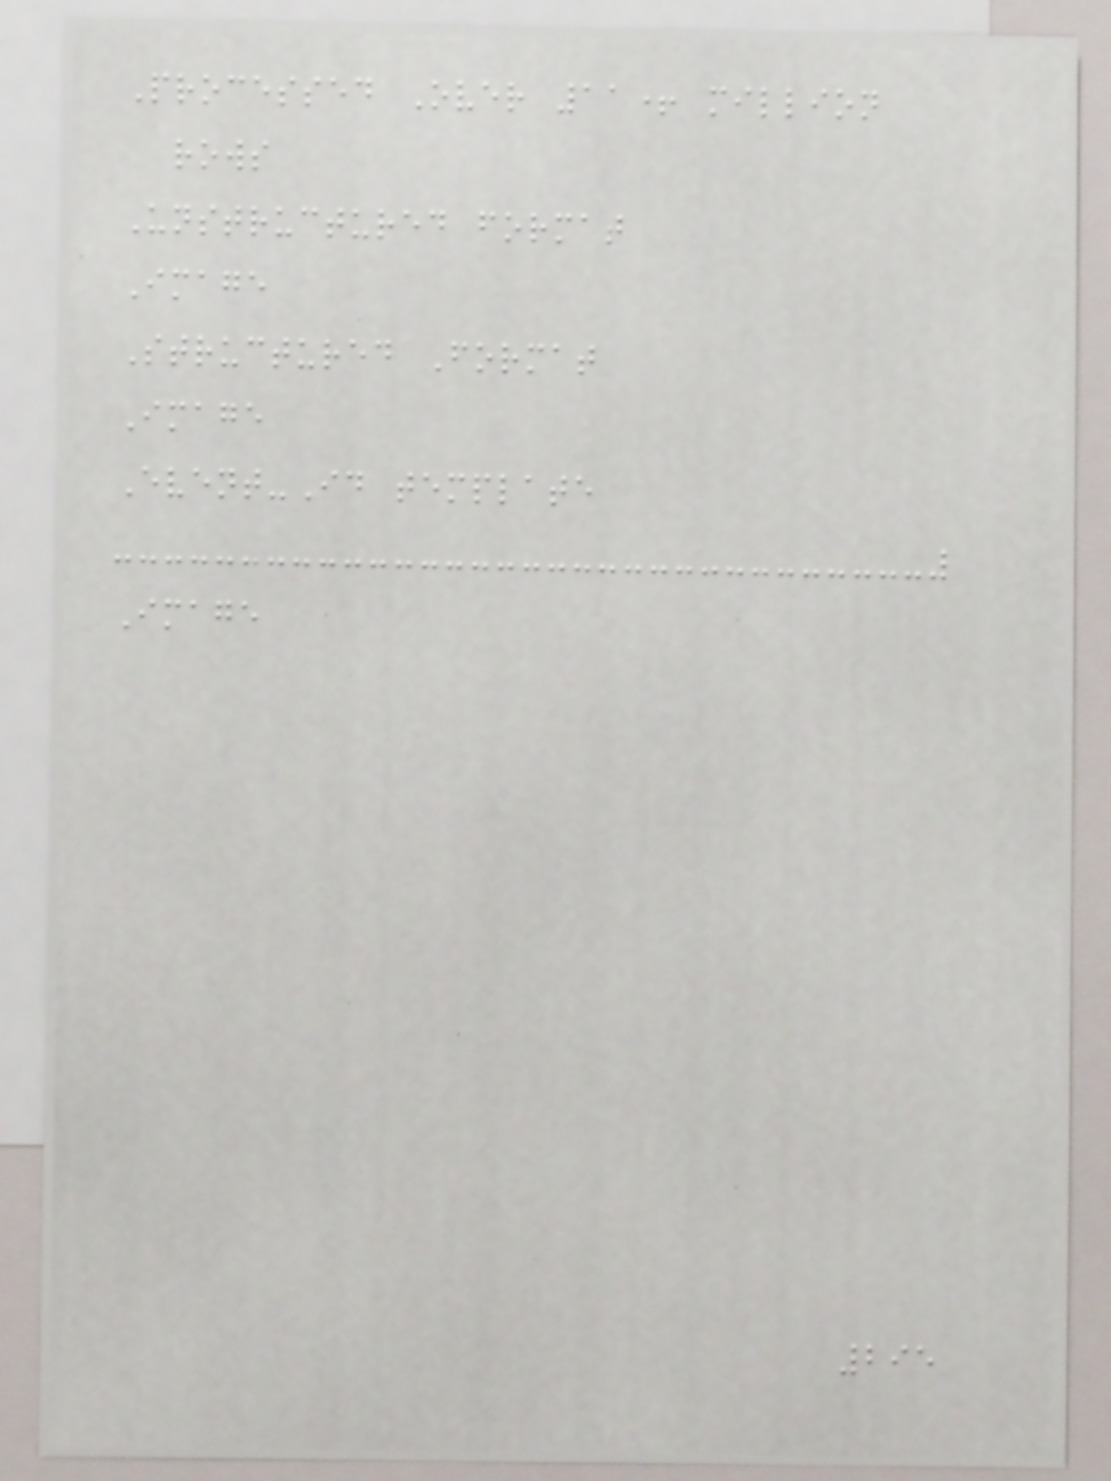Processed Over 11+ million
rows
Unstructured format
Image
Structured Format
Image
Event-Id template
Image
295
